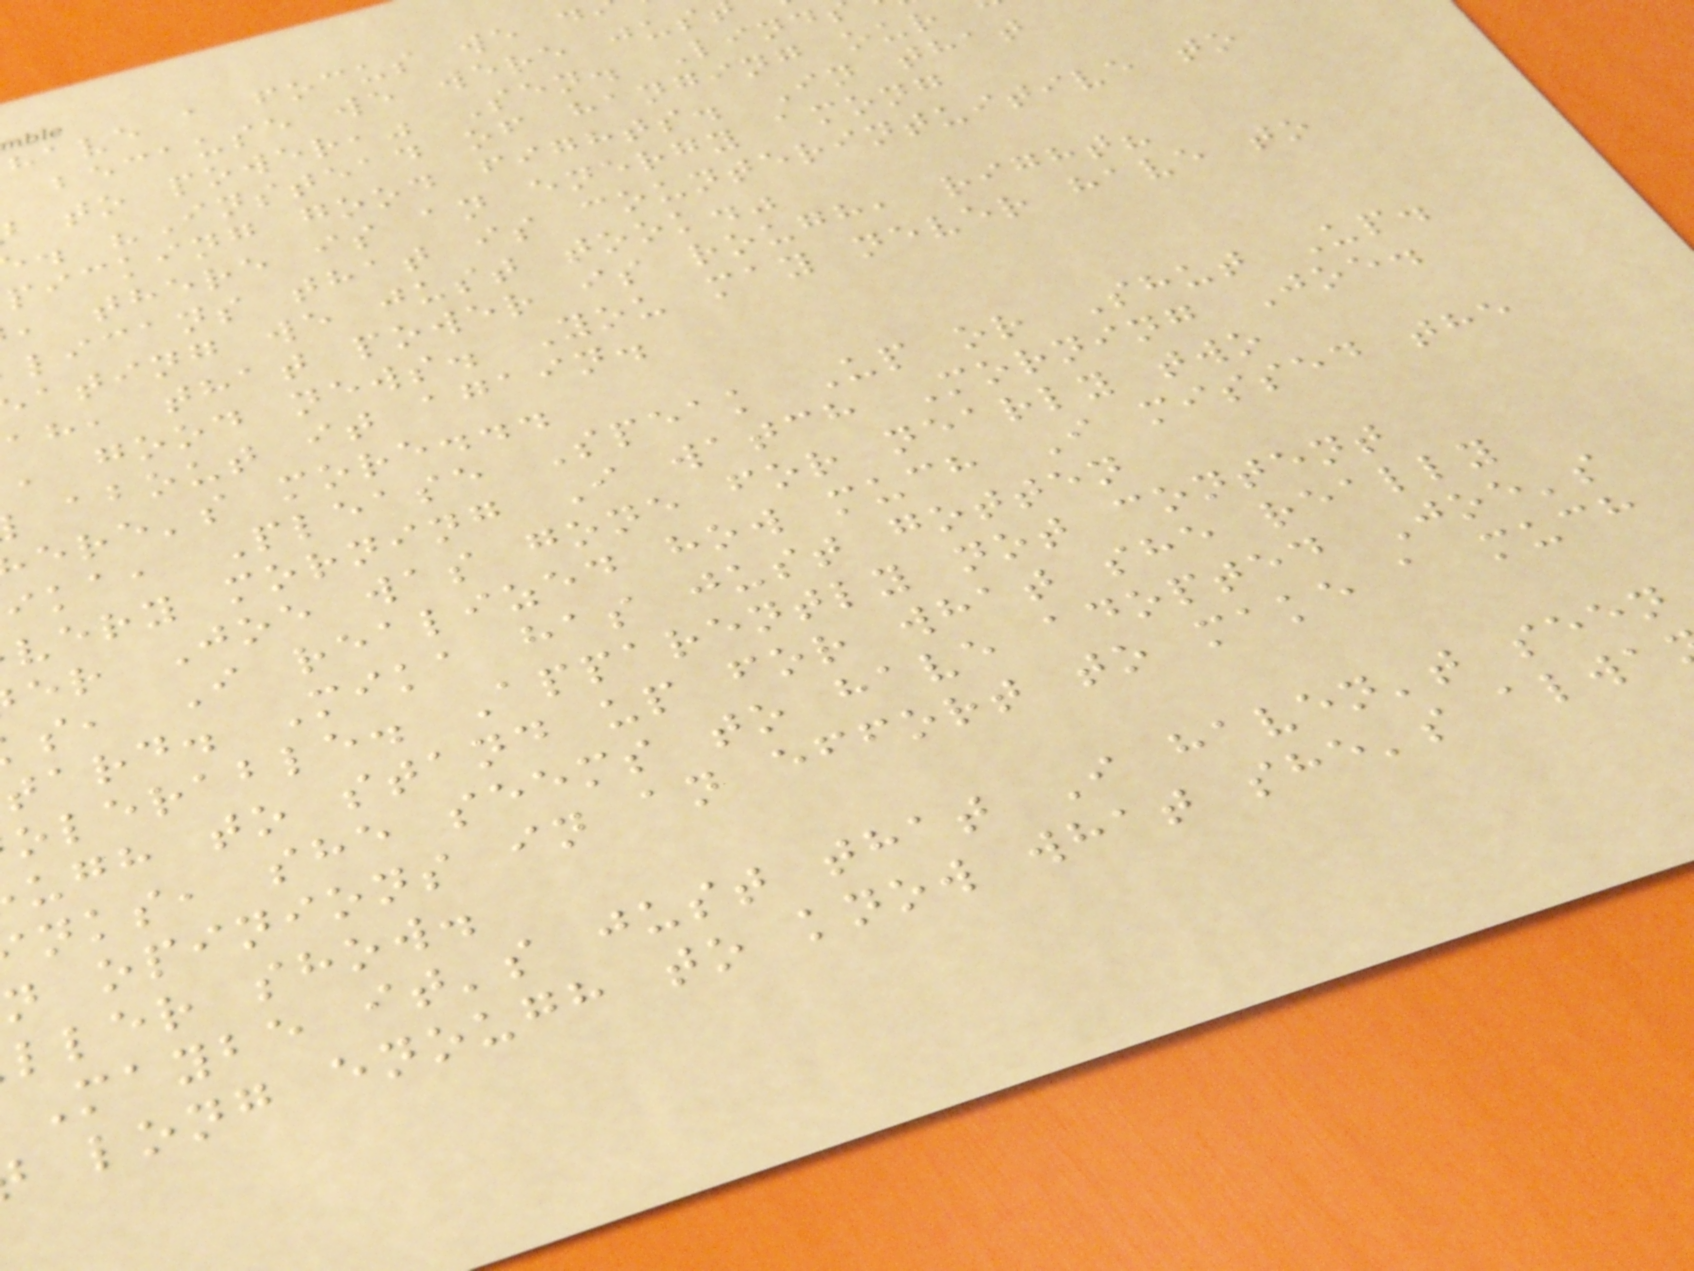have a focus we d
because we were jus
to power," Sen. Lind
. "Instead of hanging our
picking good fights. In that
, there is an energy among
licans that is counterintuitive to
ating we just took."
ah, that power is rough, right?
, good news. You may never have to
about it again.
ere's more...
ika, Please Speak Up or Shut Up.
very morning I watch Morning Joe.
er Joe was gone for nearly two
s, I realized how much I missed the
tard. Mika has just gotten
olerable. Apparently not content
ugh to stand up for what she really
nks, she seems to have adopted Joe's
n opinions in an effort to make a much
ller show.
Maybe it's just that I haven't seen
long enough to know what she's alwa
